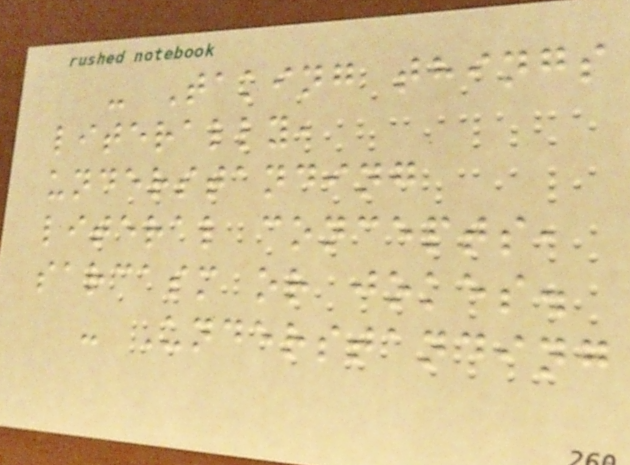- Taking things
literally,
understanding
literal concepts,
sarcasm or jokes.
- Understanding
